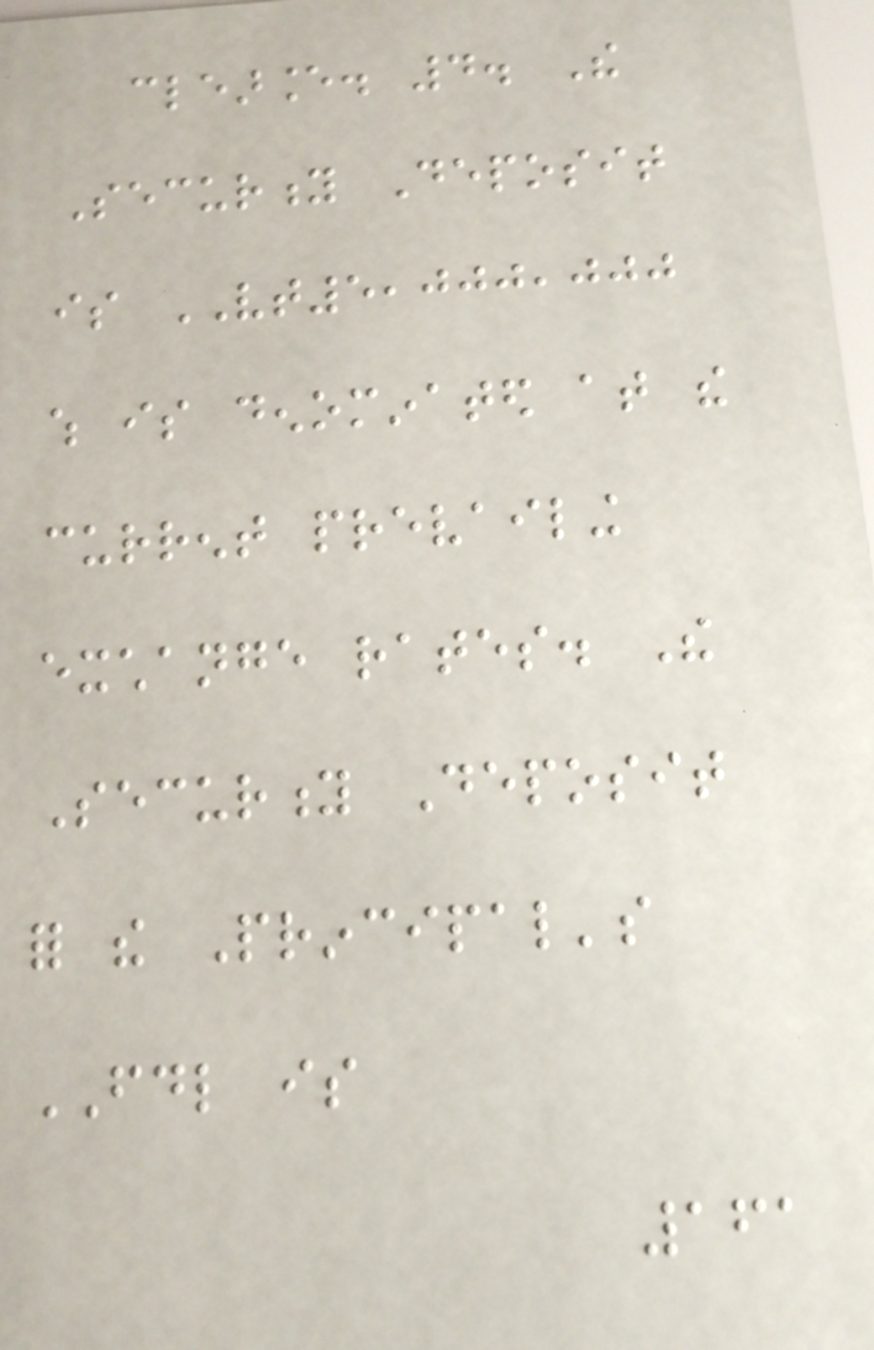clearance. 4. The
Security Deposit
is VT5,000,000
which is denominated at the
current prevailing
exchange rates. The
Security Deposit
for the Principal's
FDL is
161
